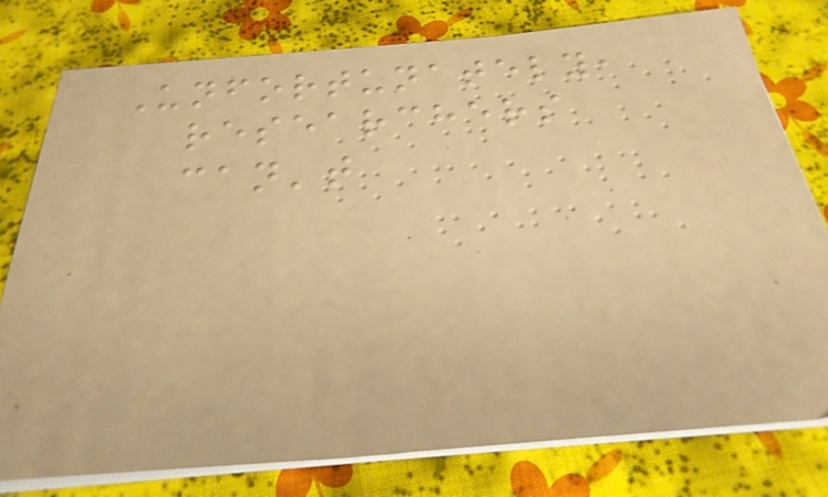Unfortunately,
researchers
can't
